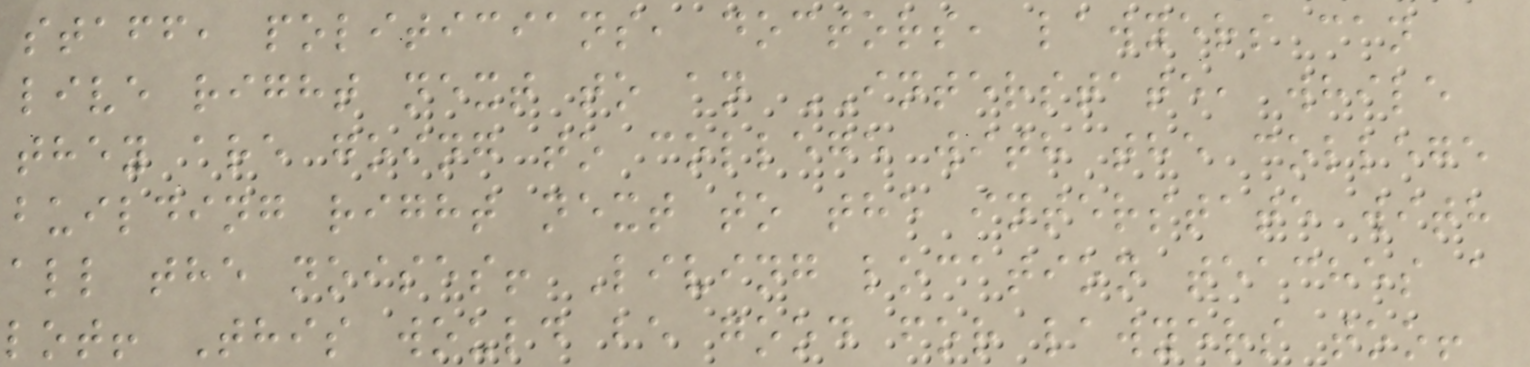staff, politicians, doctors, lawyers can
live right next to an INTERSTATE, while
they are going to college with the college
building right next to the interstate with
all the noises! Living location teaches a
lot! This would be good for lawyers too!
